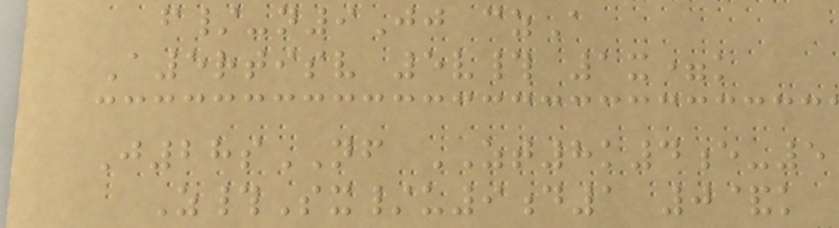f/-n9Jj czA
A5rtisv 5v# 1x=k
J28sNF ZT8k4e-5
Z#Sx/u9d1 0&k
